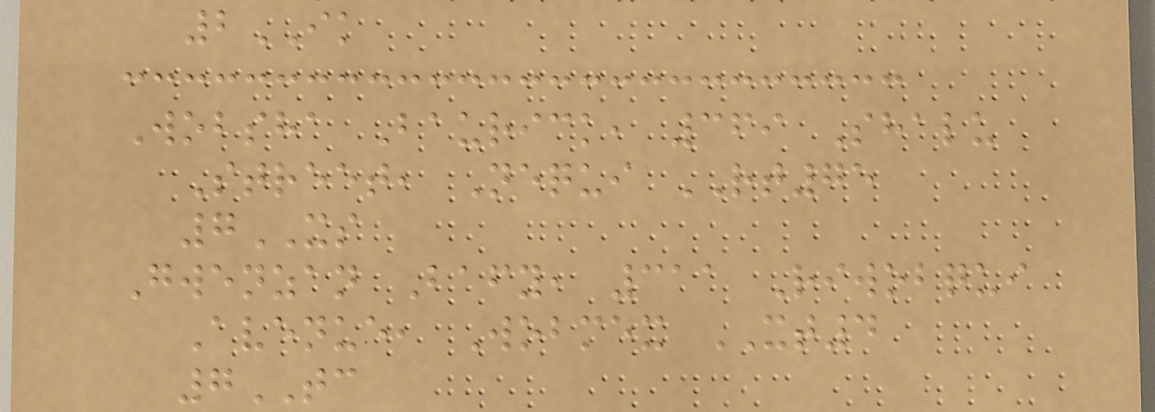2IK
Wobsha Baurick, 369 Shalu
Street, Nequi RT75
7XS
Gwenzan Bafy, 311 Riwobqui
Avenue, Wobmex XT4
7TC
